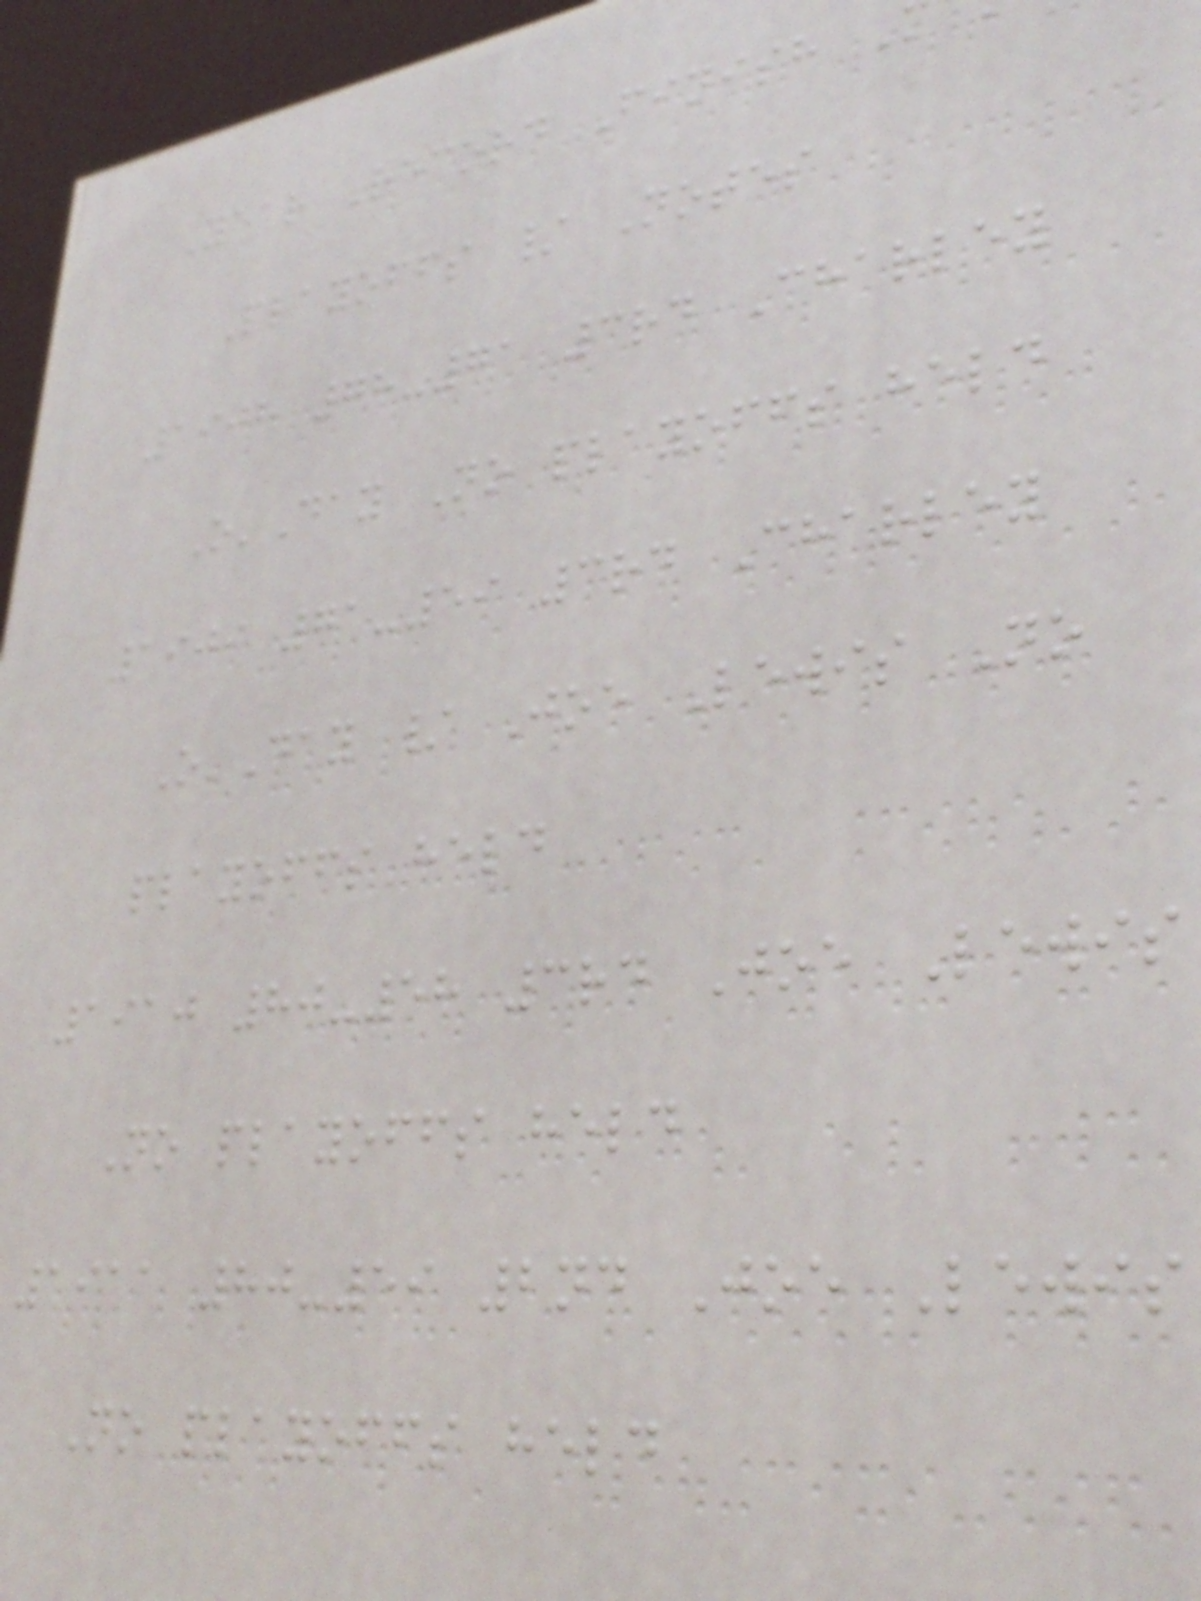Year Record Finish
Playoffs / Notes
1908 78-71 3rd Charley
O'Day No playoffs held
1909 71-59 3rd Charley
O'Day / Joe Lewis No
playoffs held
1910 80-58 3rd Joe Lewis
No playoffs held
1911 80-59 2nd Joe Lewis
No playoffs held
